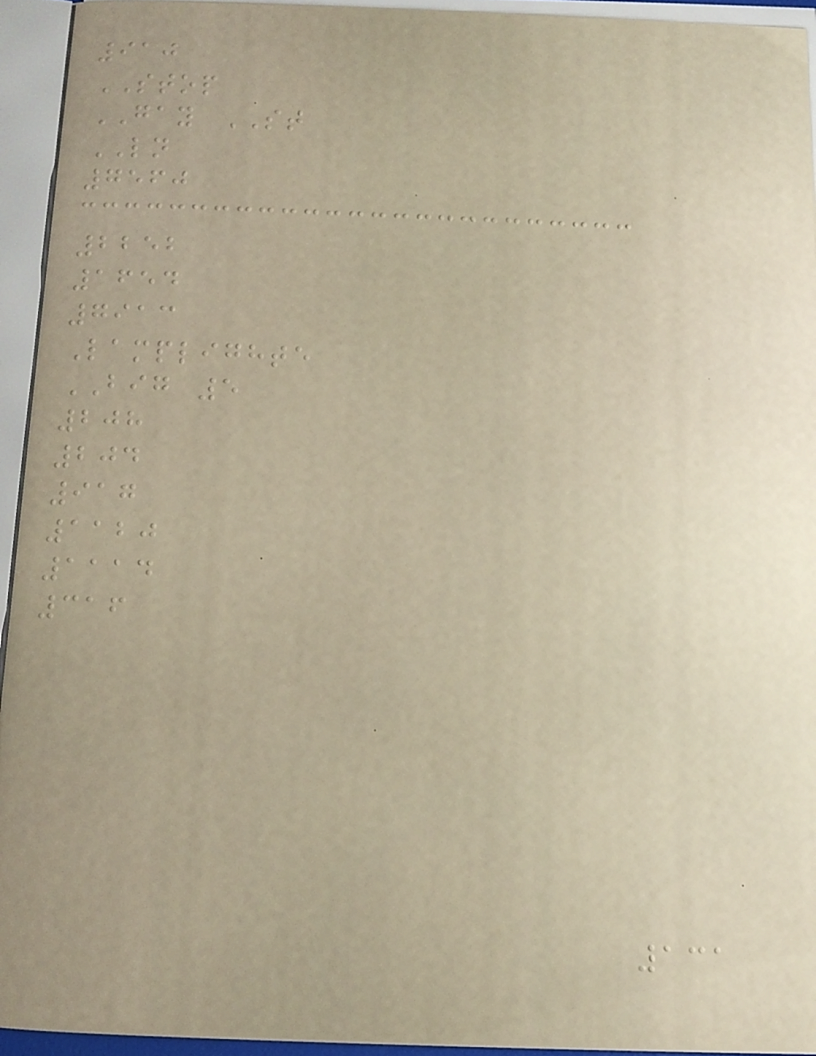910
STOP
GAY ST
LN
7560
2252
1654
7913
Lamplighte
BIG 5
208
204
917
1120
1114
316
131
